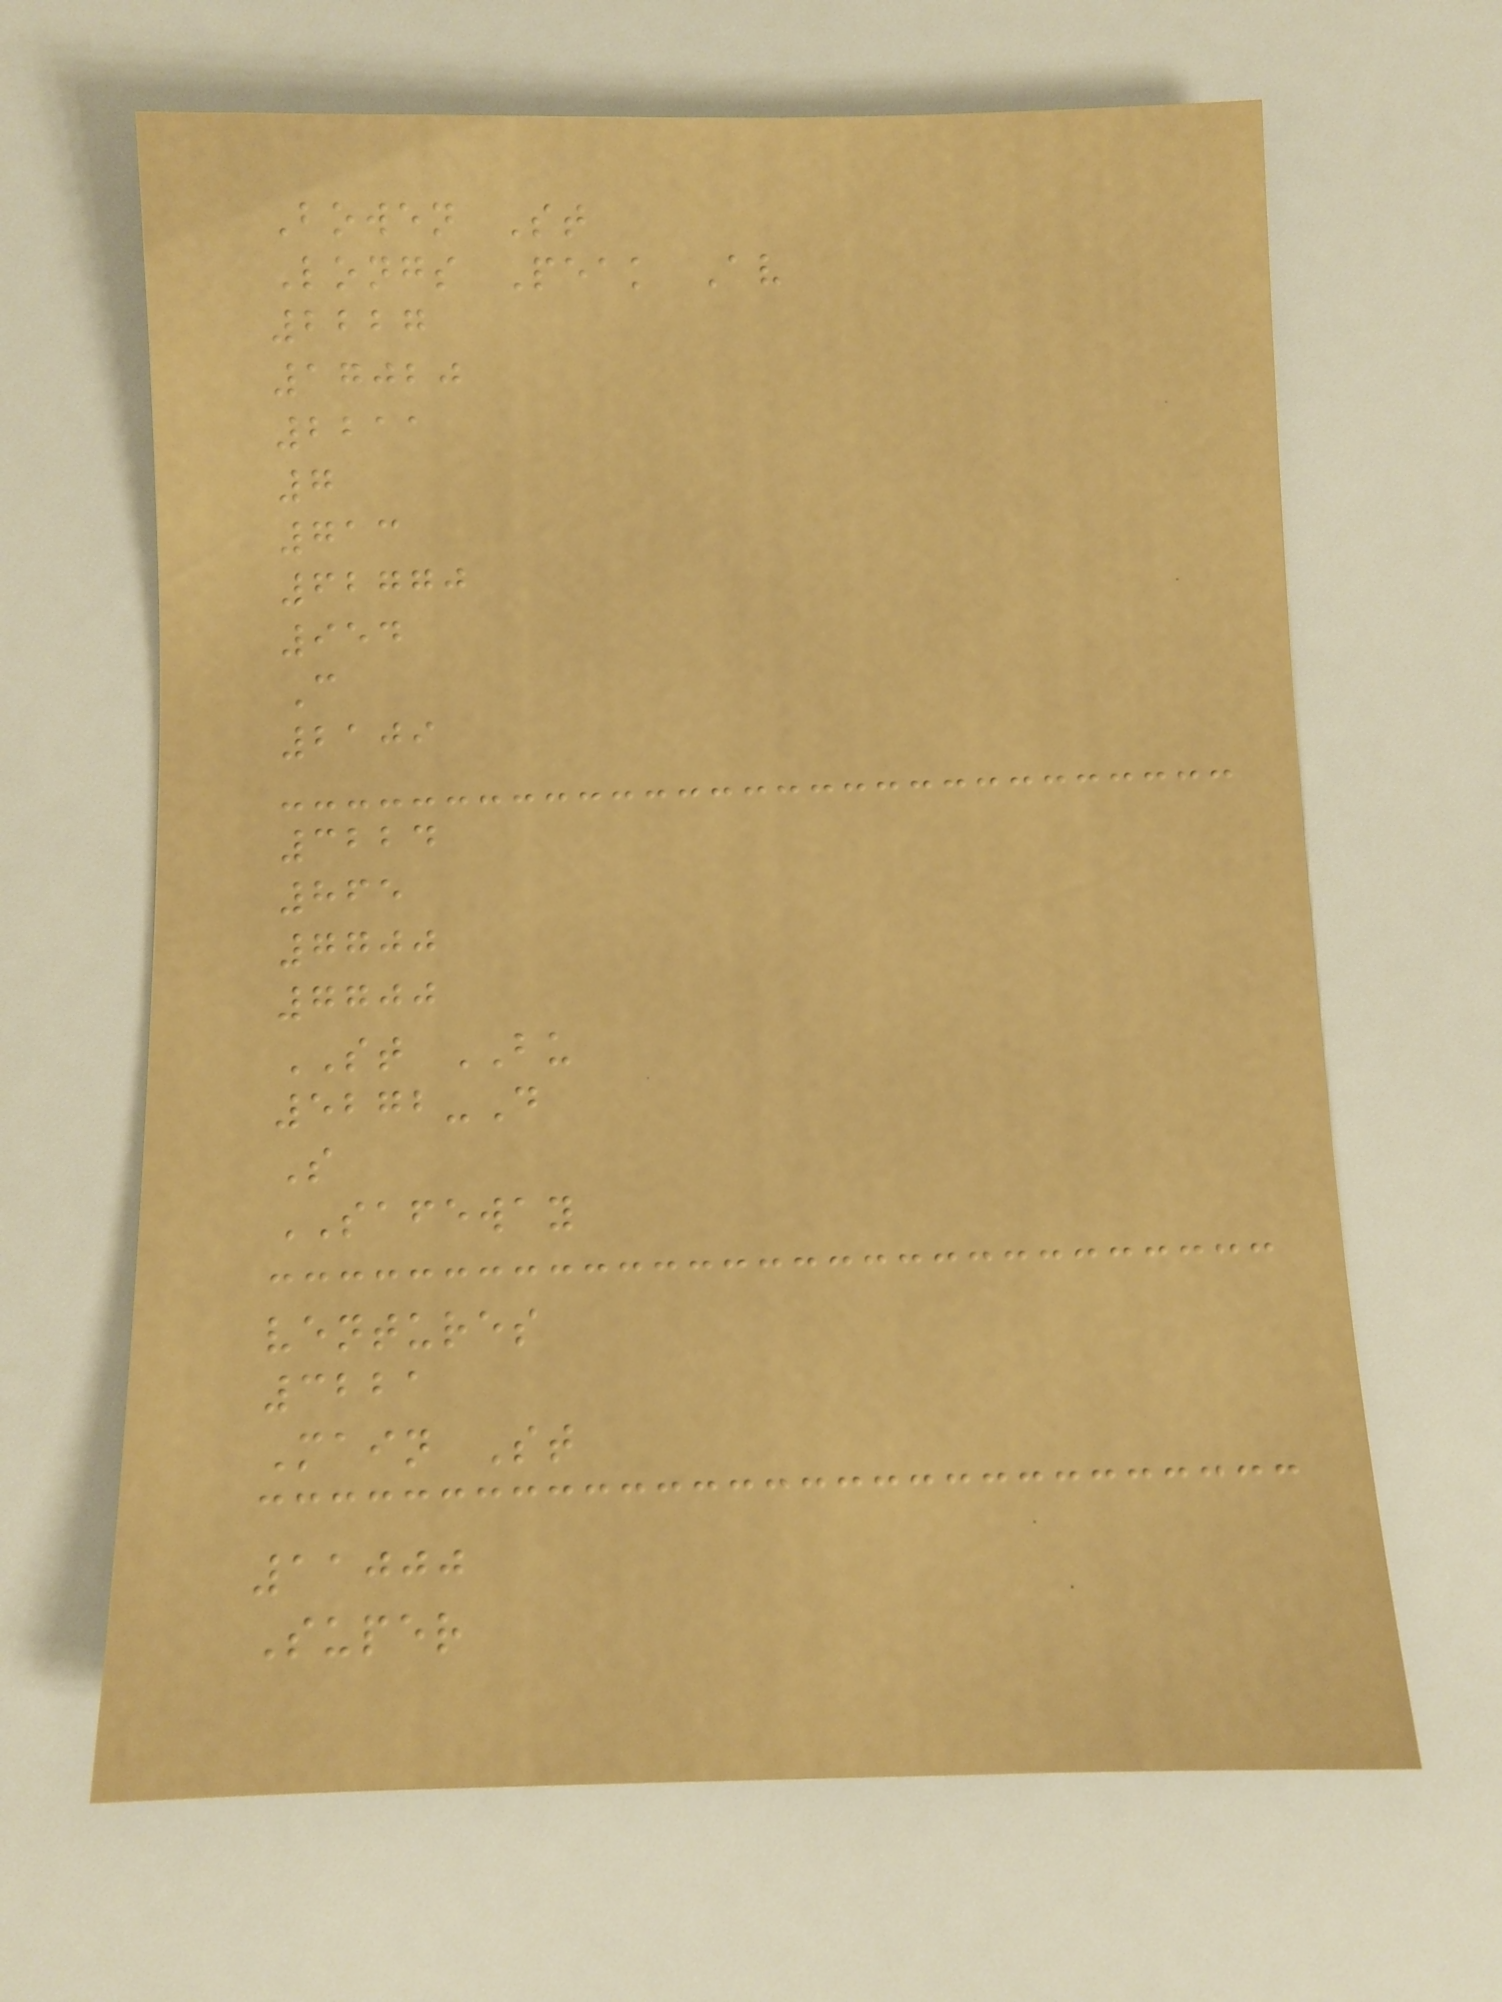Bowen St
Longs Peak Av
2227
17020
2211
7
713
62770
954
C
2109
3224
865
7700
7700
ST BU
5272-D
S
SAFEWAY
ventures
3221
Main St
11000
Super
